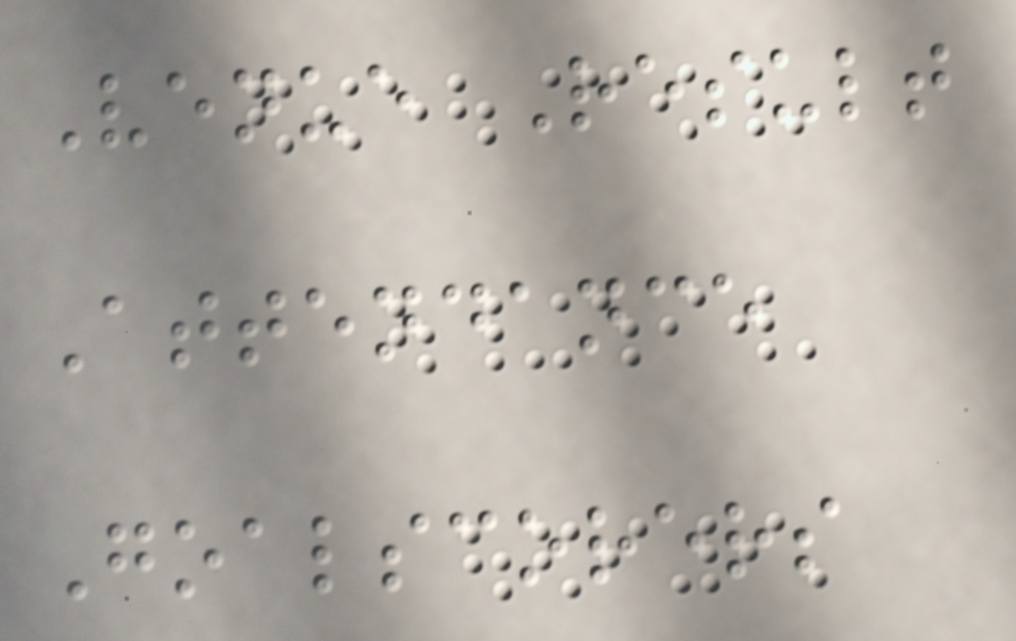Venue Result
Attendance
Goalscorers
